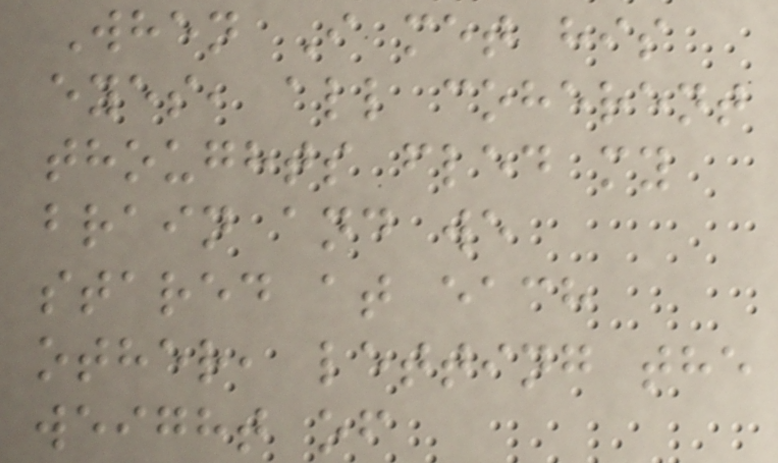When I met his
eyes, all coherent
thoughts fled my
brain and we
stared at each
other, letting the
weight of
